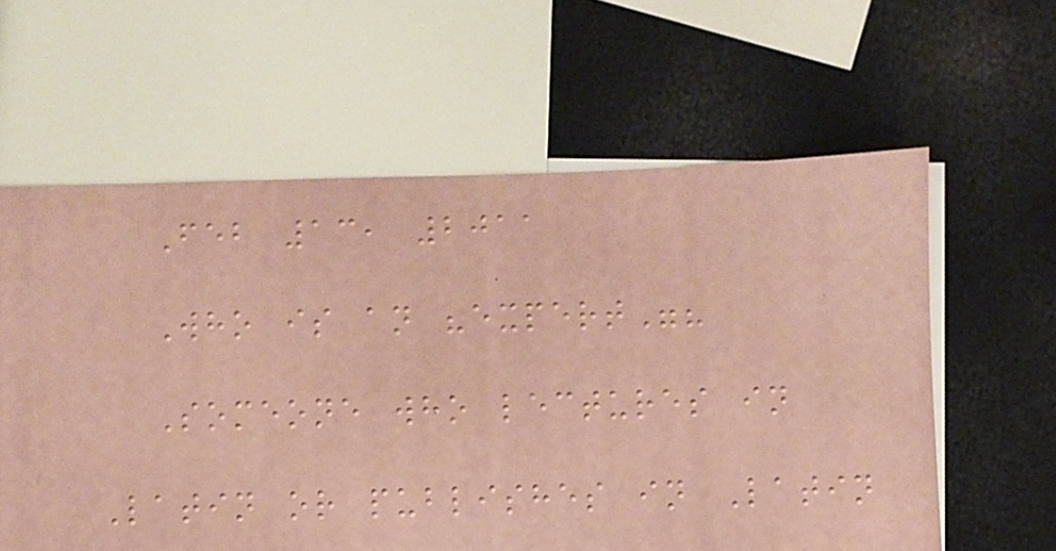Feb 13, 2011
Who is an "expert"?
Someone who lectures in
Latin or publishes in Latin
